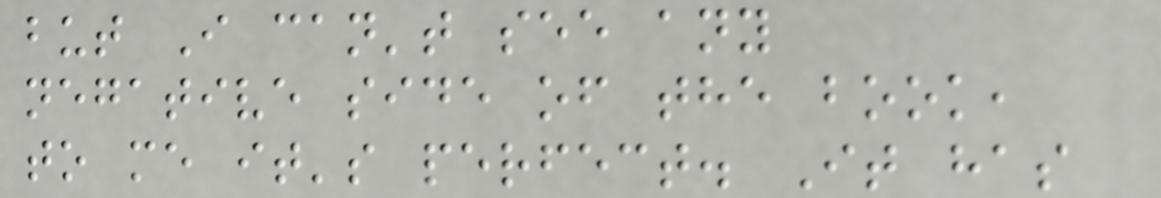but I can't see any
negative side of the book,
to me it's perfect. It has
